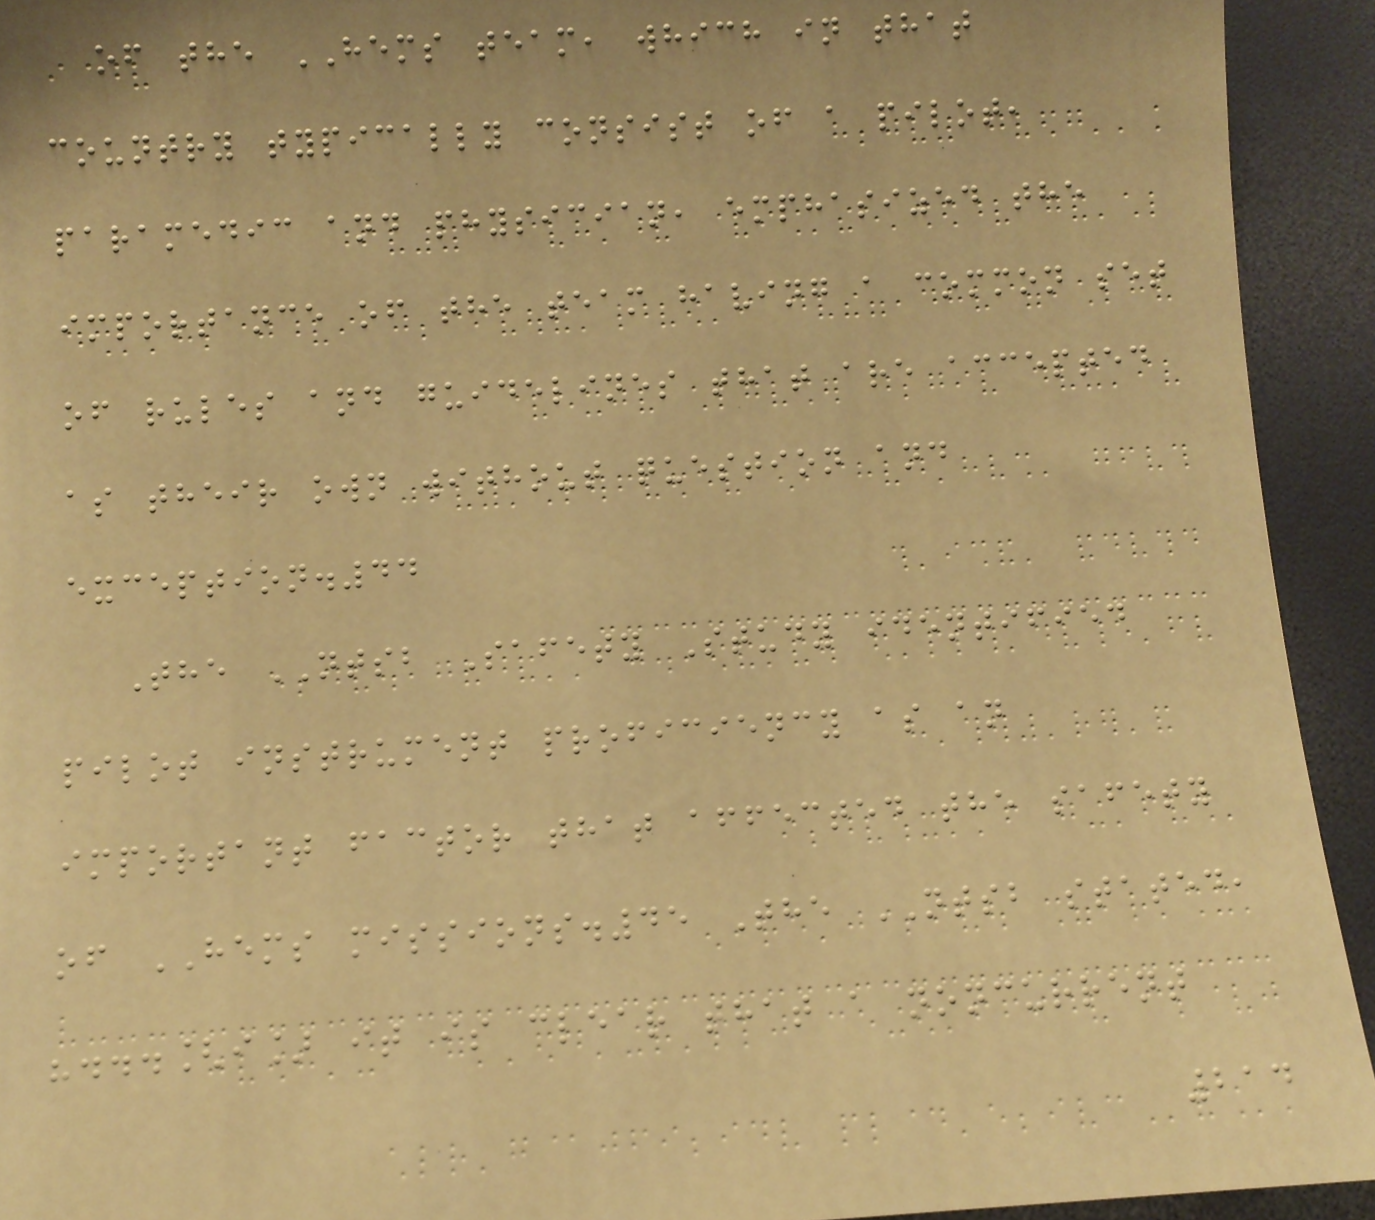of the HEMS team, which in that
country typically consist of a pilot,
paramedic and physician, emphasized the
importance of the team having a common set
of rules and guidelines that are accepted
as their own without question and
exception.44
The NTSB Safety Study identified
pilot instrument proficiency as an
important factor that affected the safety
of HEMS missions.45 The NTSB stated,
"...[i] it is clear that a noncurrent
214
